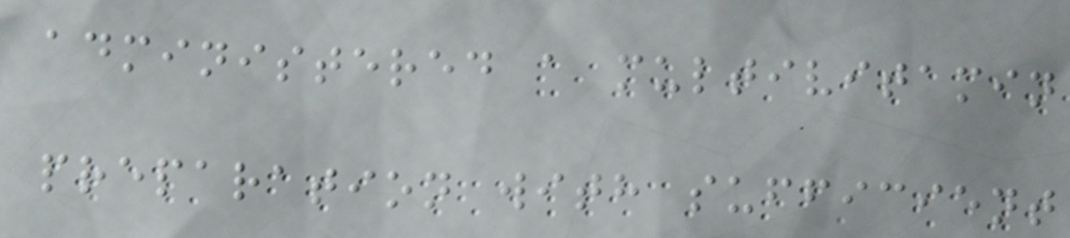administered a multivitamin
preparation with sufficient
